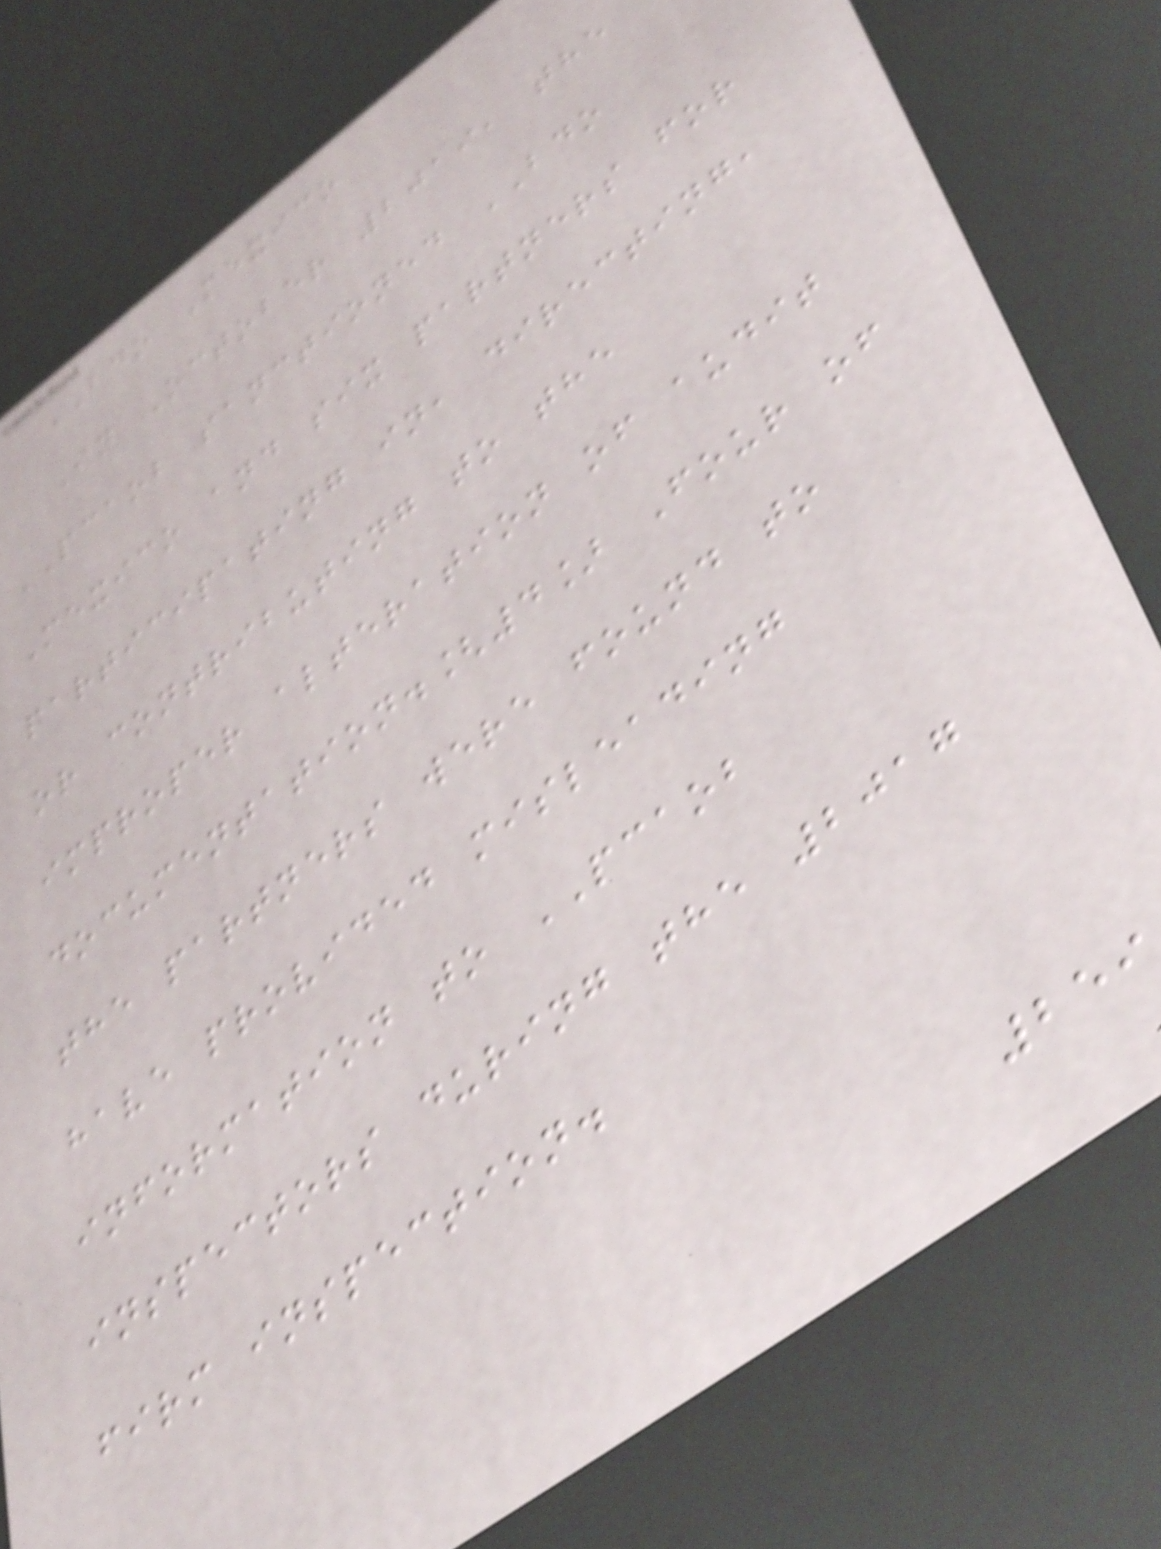BDO Mexico
In October 2019, the
PCAOB sanctioned BDO
Mexico and six partners for
participating in, directing,
or contributing to the
improper alteration of audit
documentation.[4] Four of
the partners were found to
have provided misleading
information to PCAOB
inspectors during the 2017
firm inspection.
259
